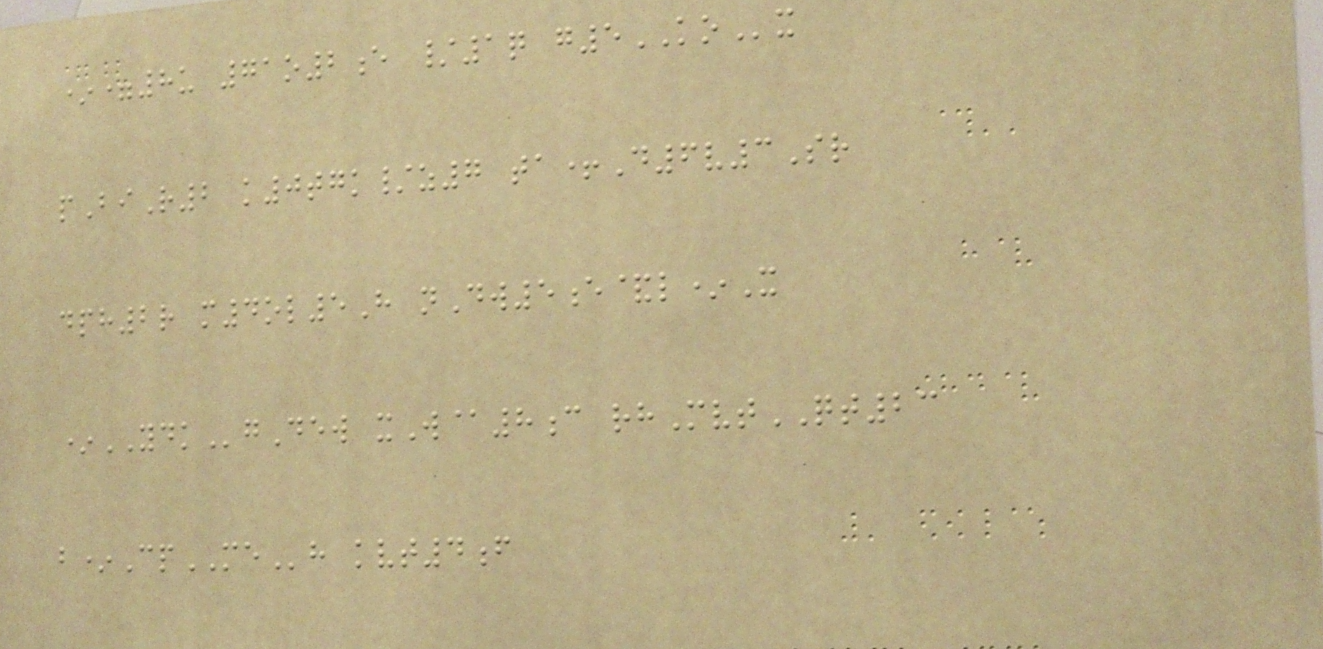*=8u 71o2e /1q g5KOx
pBiR2 k0tgk/z7 ta+D6v3Sr
dph2r m4ol5H nDw5e&l*X
*YDKgDew xW@8c rhMvtQT23
b*CpMEh kvt4f
